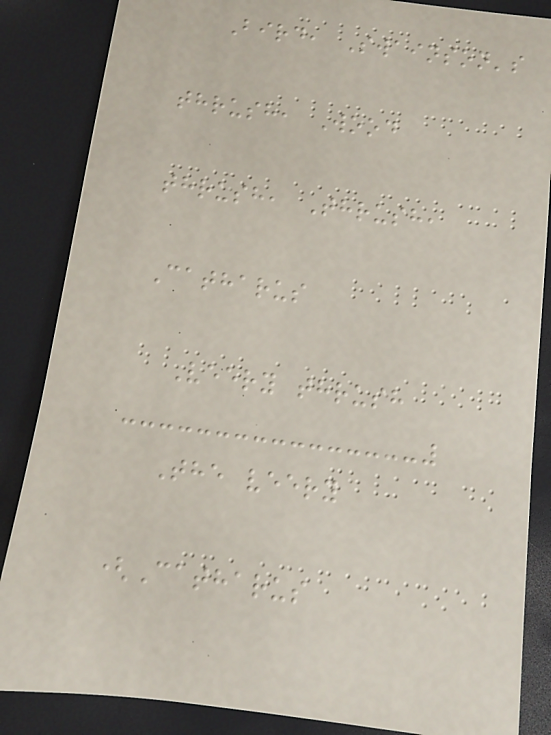Bird, Swainson's
thrush, Wood
thrush, Thrush,
Catharus
Veery thrush
The veery
(Catharus
